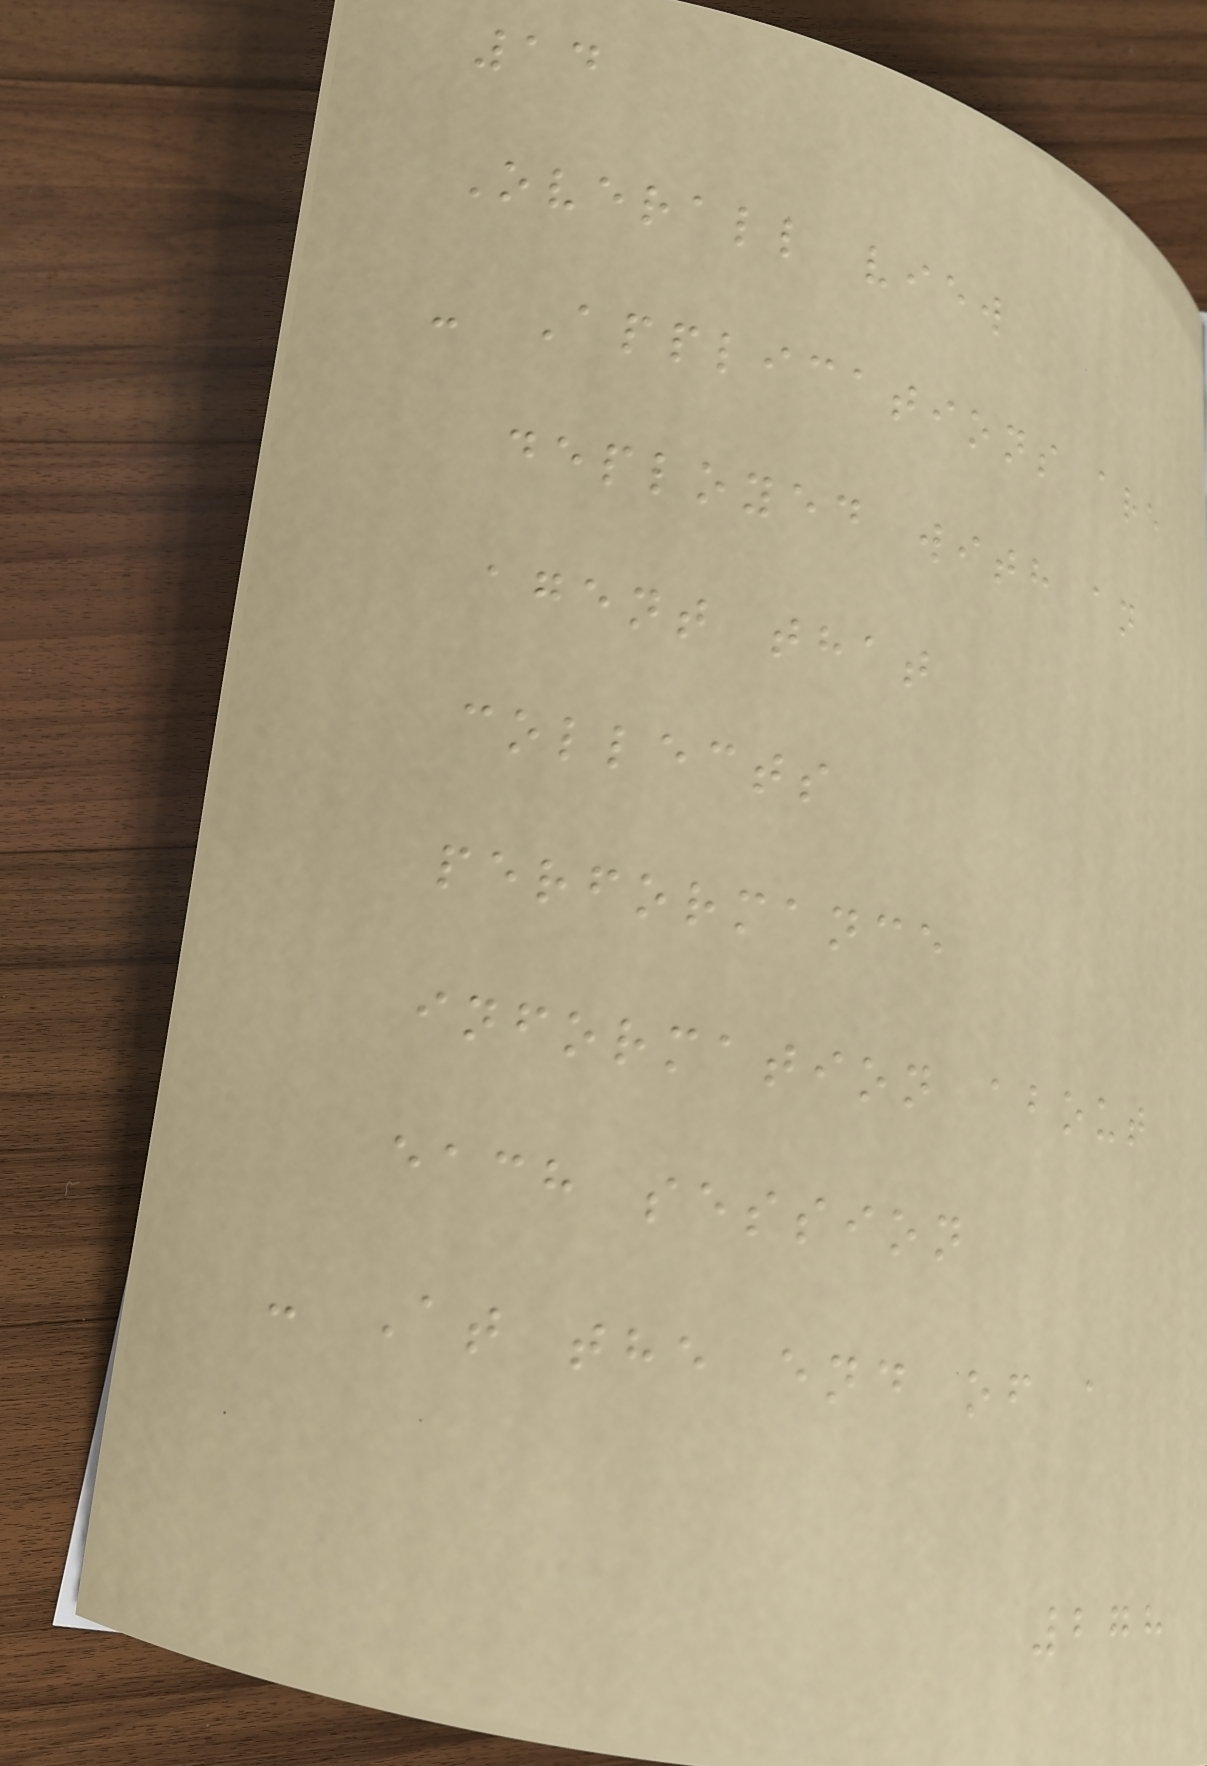14
Overall view
- Applications are
deployed with an
agent that
collects
performance
information about
each session
- At the end of a
278
